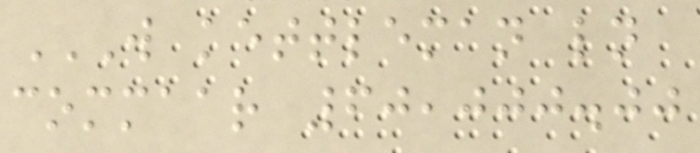W KETTLEMAN LN
COMMAAR 60,000.00
